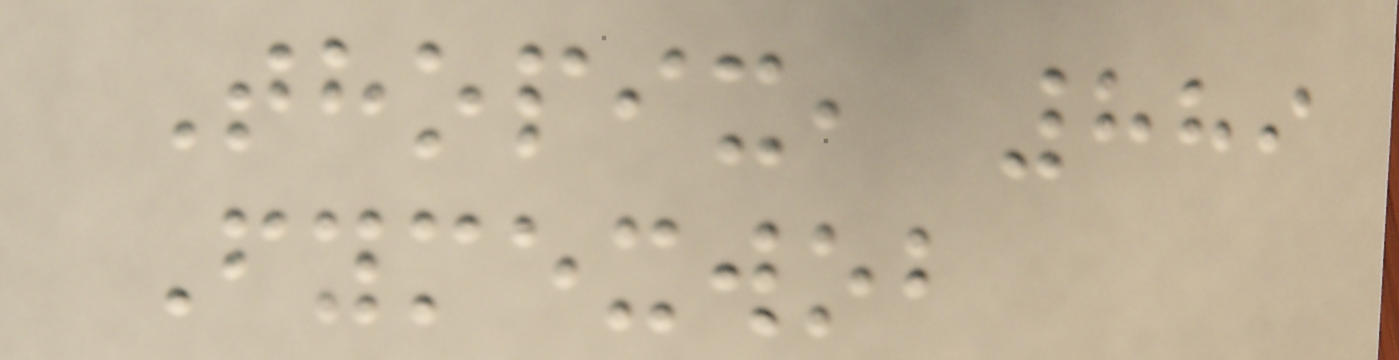Thopix, 889
Fymexwob
